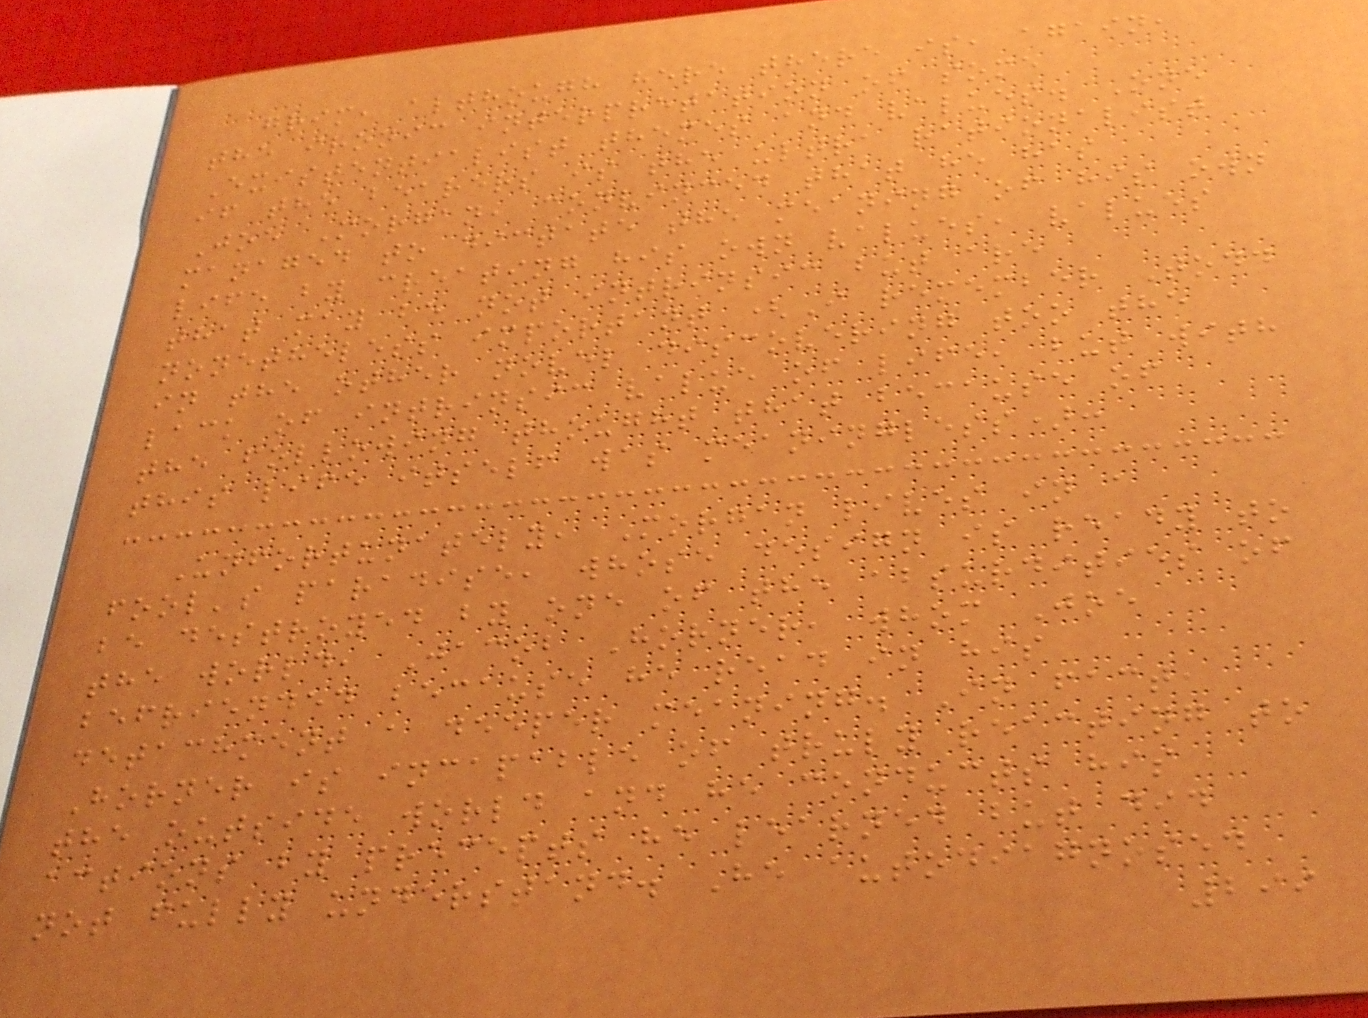grim, although here there is, again,
the ironic interpretation of some
Existentialist themes and values. One
if the bearers is the ultra rationalist
Joe Morgan, convinced that he has
managed to dictate the meaning of his own
life by creating his own values, values
that may be not intrinsic but are
nonetheless important (I remember Todd
in the other novel discovering too the
lack of intrinsic value of life, but with
the following thought that because of
this life itself was meaningless):
Unfortunately, Morgan lives in a
fool's paradise, whose design is ready to
be destroyed by one of the absurdities of
the world, Jacob Horner, whom Joe
befriended because he read in his
detachment a deeper meaning. In fact,
Horner is incapable of truly reacting to
the outside world and he conducts his
actions by precepts he learned but did
not fully understand. He autodiagnosed
299
